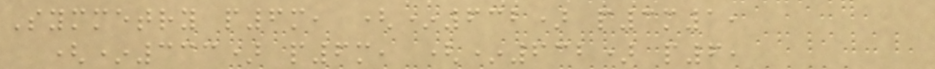Symmetry p6m, (*632) p3m1,
(*333) p6m, (*632) p6,
